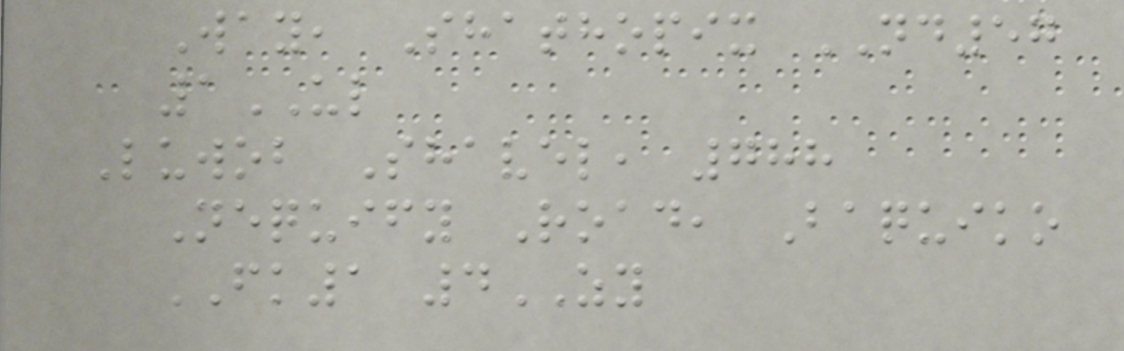Way, Shathopix ND57
1UL
Luwob Shavel, 788
Nequify Road, Baquiko
FK1 4ZY
